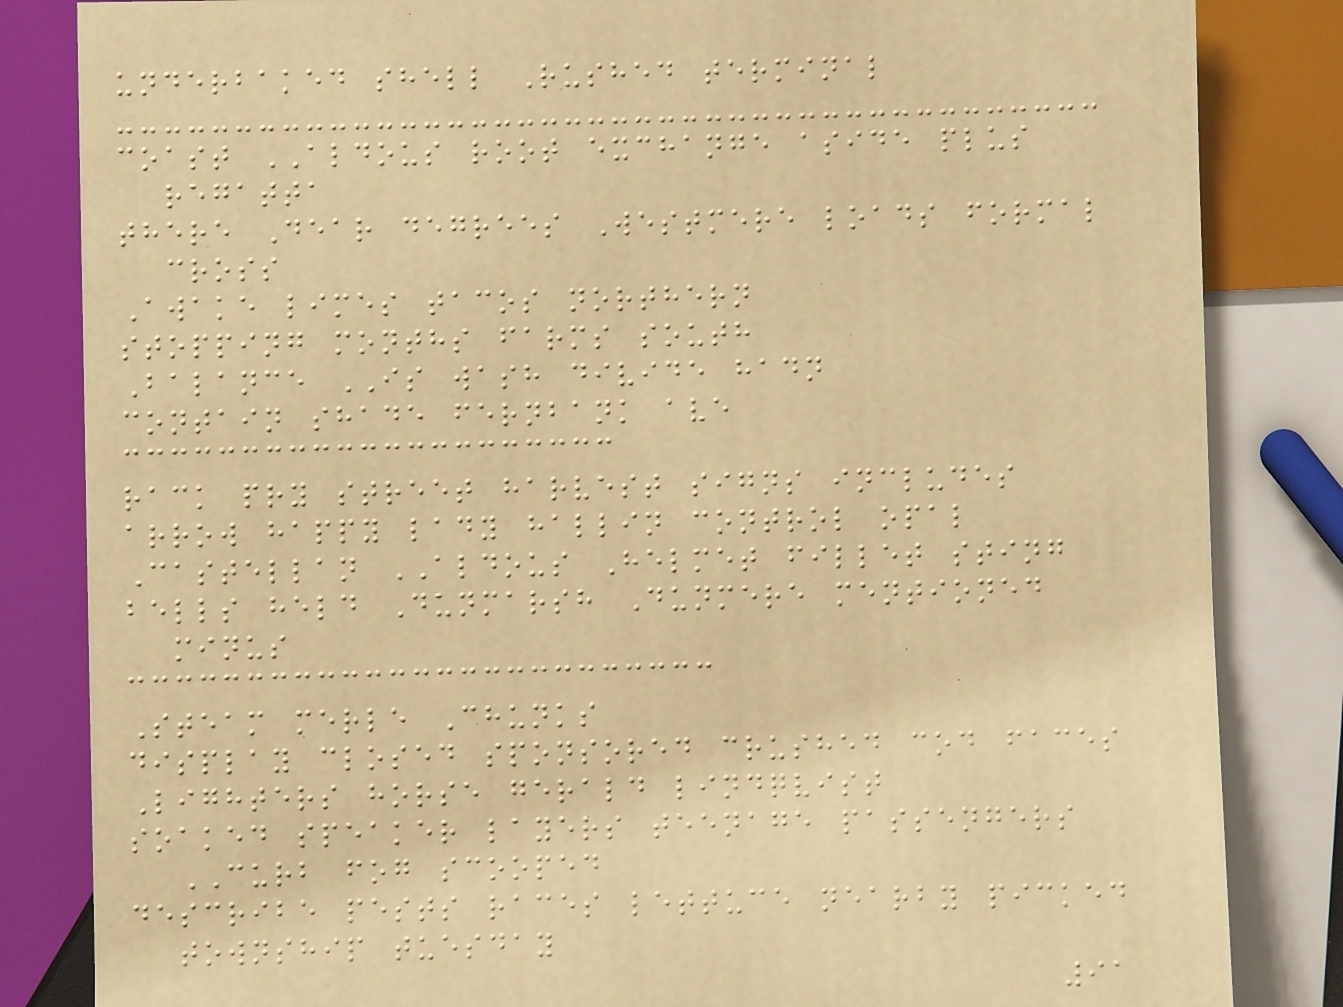underbaked shell Rushed terminal
coast ALDOUS root exchange aside plus
regatta
there Dear degrees Westmere loads formal
cross
Awake limes tacos northern
stopping months farms south
Balance IS wash divide hadn
contain shade fernbank ave
rack pry street harvest signs includes
arrow happy lady hallin control opal
Castellan ALDOUS Helmet fillet sting
bells held Dunmarsh Dunmere mentioned
minus
Steam merle Chunks
display closed sponsored crushed cod faces
Lighters horse gerald lindqvist
soaked speaker layers teenage passengers
CURB fog scooped
describe pests races lettuce nearby picked
township tuesday
91
